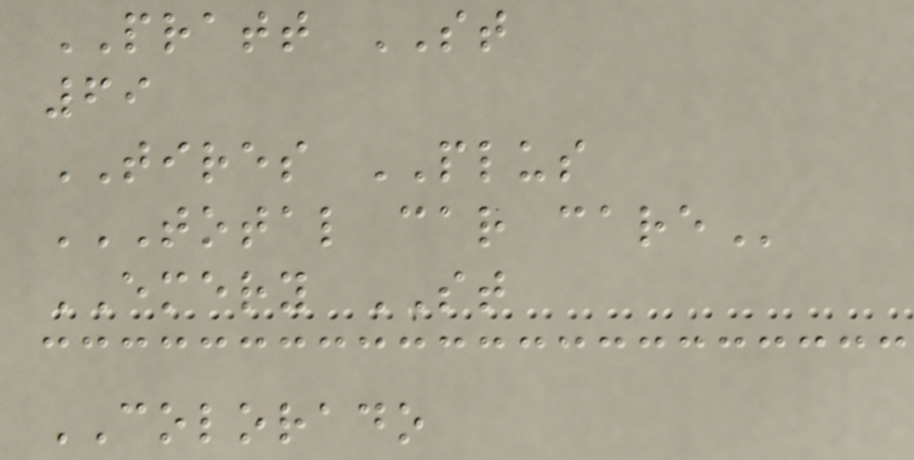PRATT ST
69
TIRES PLUS
TOTAL CAR CARE
EMERY ST
COLORADO
